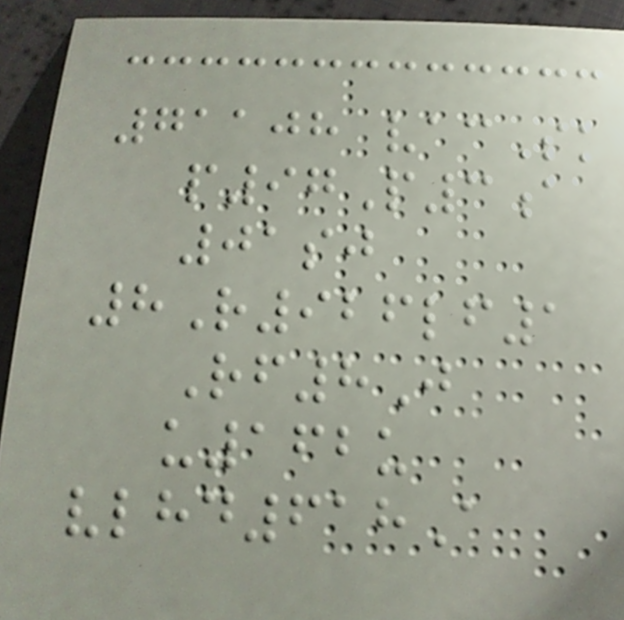71108 vacSk
p97P3a
01sj
8R926lf1
Rf8J
u162u
vlhd618A
